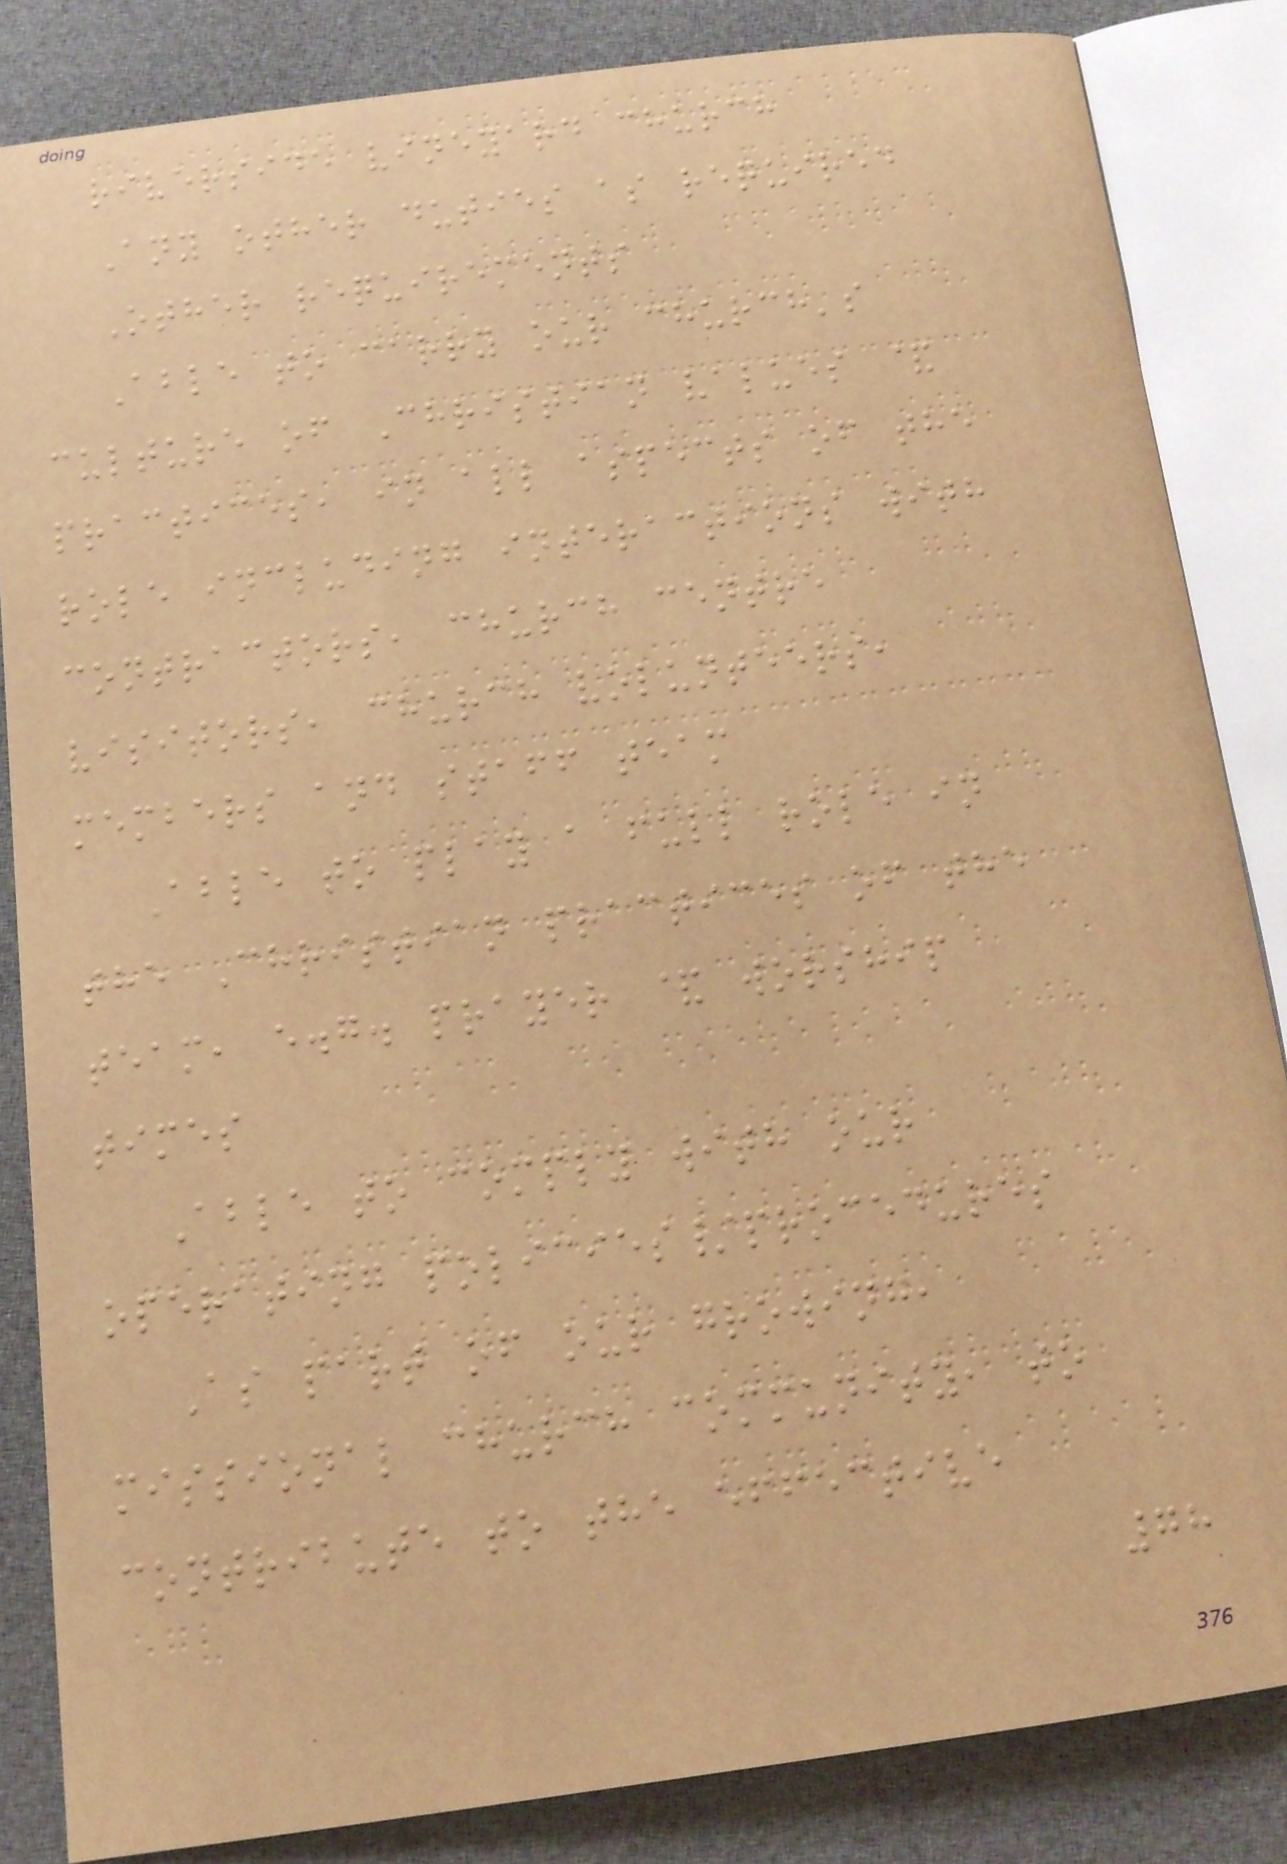riverside vineyard church
Any other duties as required
Other requirements
Able to carry our church's
culture of Christian values &
practices, in all aspects of the
role including interactions with
contractors, church centre
visitors, church volunteers,
members and staff team
Able to play a full role in
the Christian practices of the
team, e.g. prayer & worship
times
Able to comply with our
operating policies/procedures
As part of our growing,
missional church community, to
contribute to the effective
78
